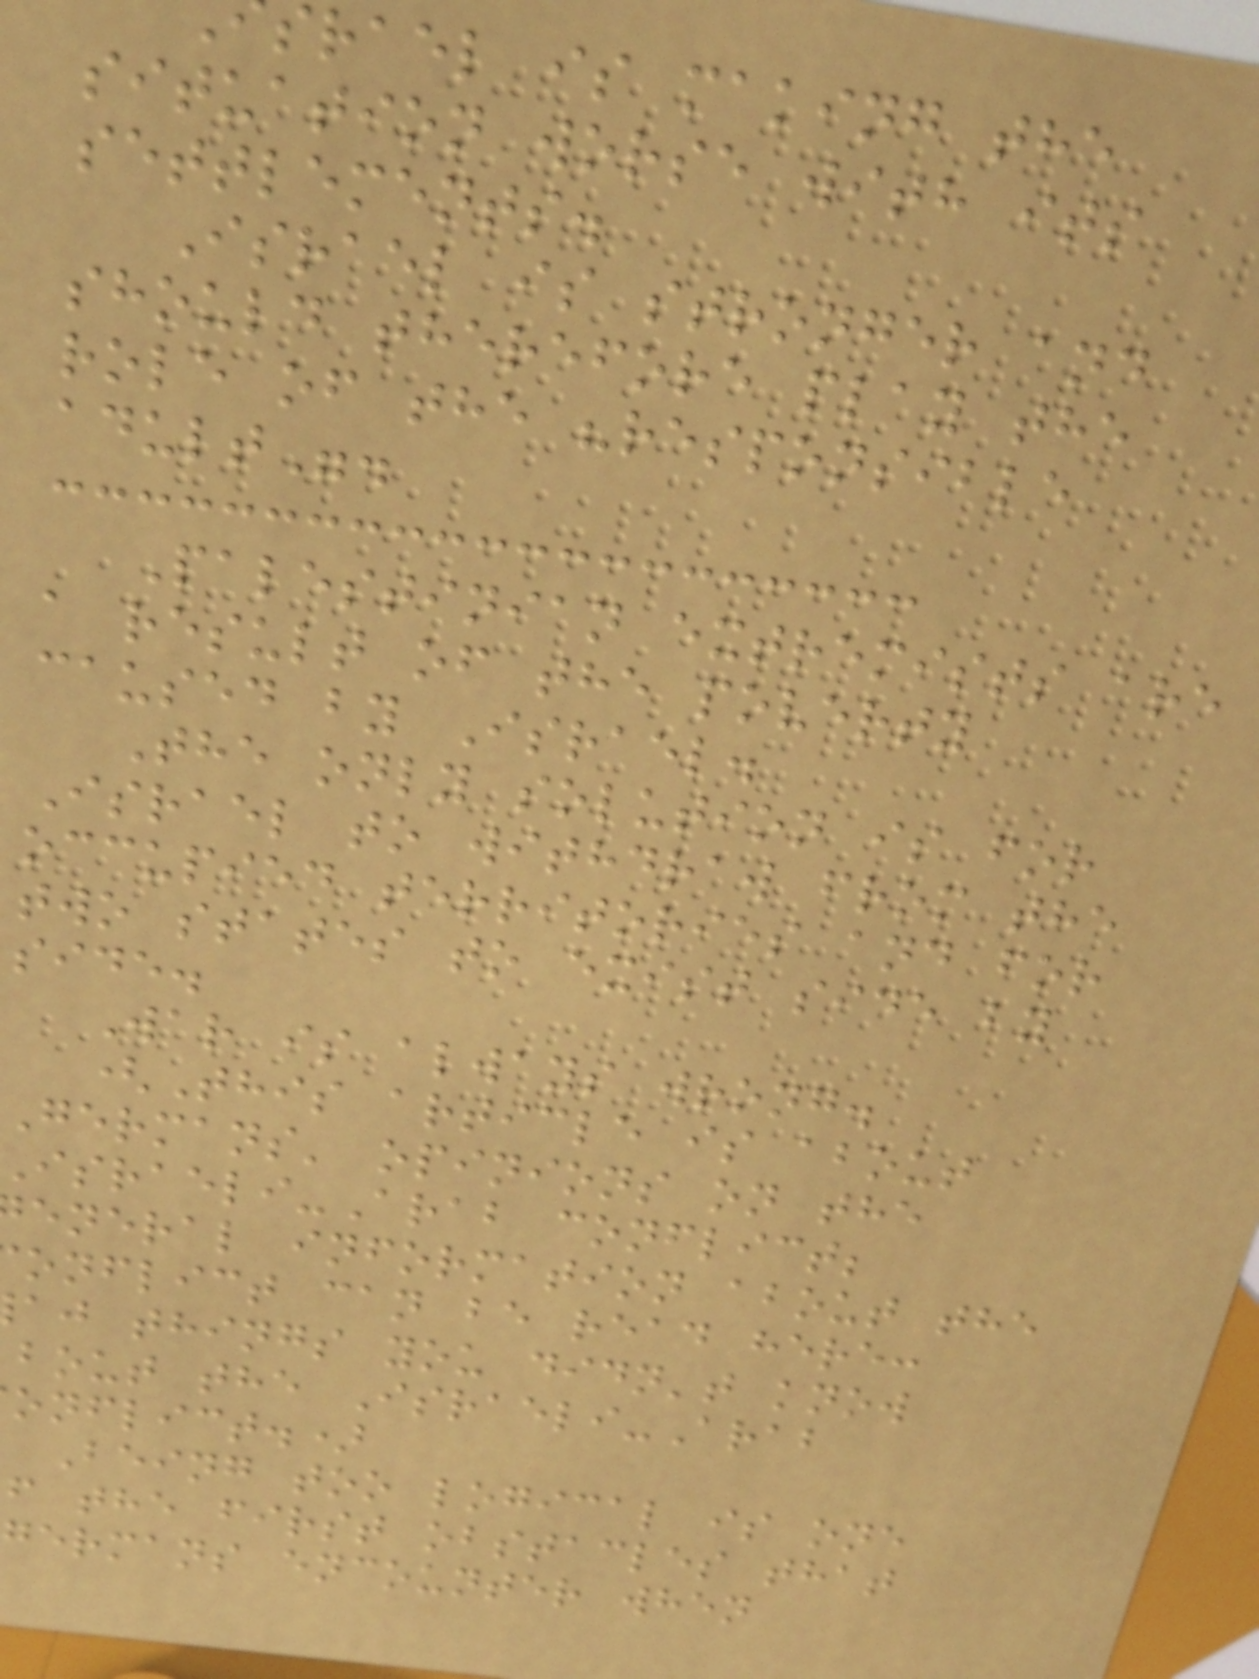srael is making the
situation worse with its
settlements.
Israel is stronger and
should therefore play the
role of the "responsible
adult".
Palestinian extremists are
a result of the poverty
caused by Israel.
The only solution is for
Israel to withdraw from the
occupied territories and for
two states to exist side by
side.
War is always wrong.
(This article is about
Germans' opinions on the
sraeli-Arab conflict;
eneral information about the
onflict can be read here:
aj things you didn't know
bout the Israeli-Arab
onflict.)
Being too logical is one
f the first obstacles that
germans encounter when
